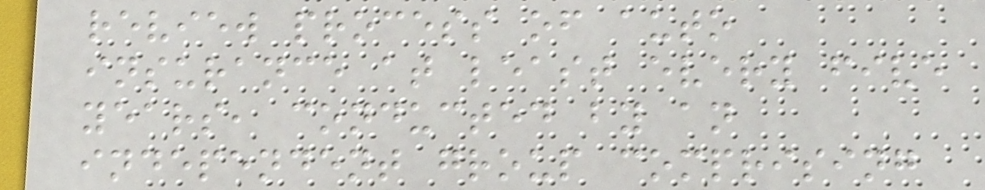review process of auto
insurance at least every five
years, conducted by an
independent group comprising
